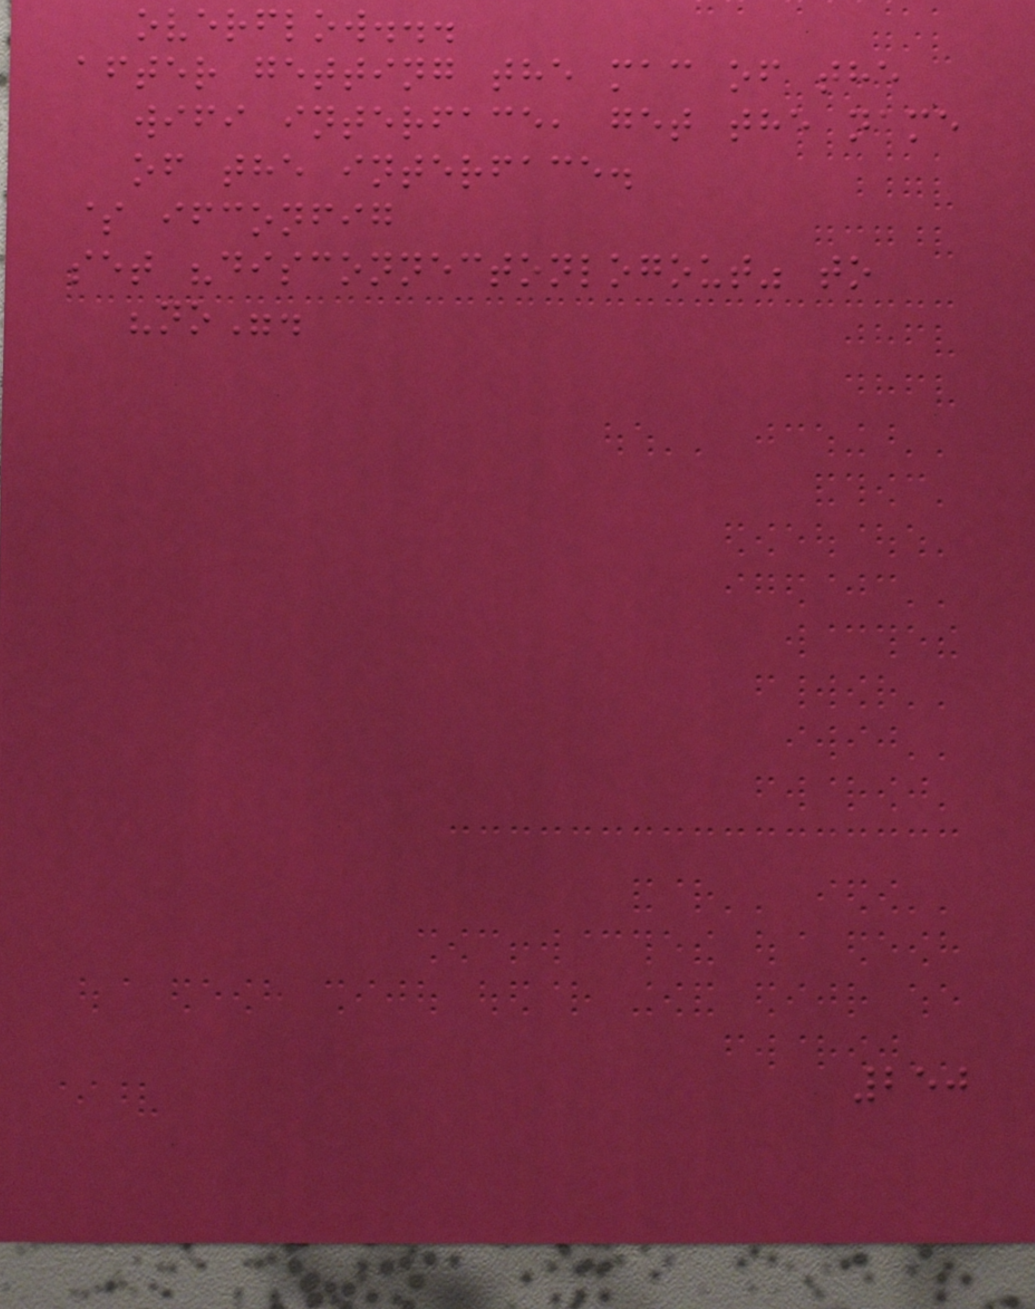overflow...
after getting the mac of the
wifi interface, get the name
of the interface.
$ ifconfig
set "disconnectonlogout" to
"no".
250
